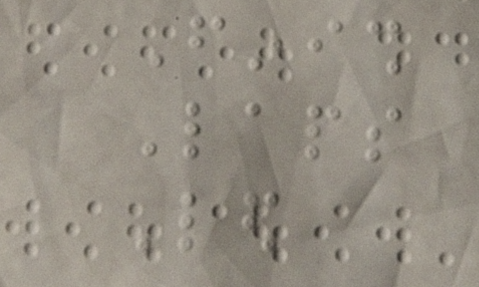Finish
Laps
Led
